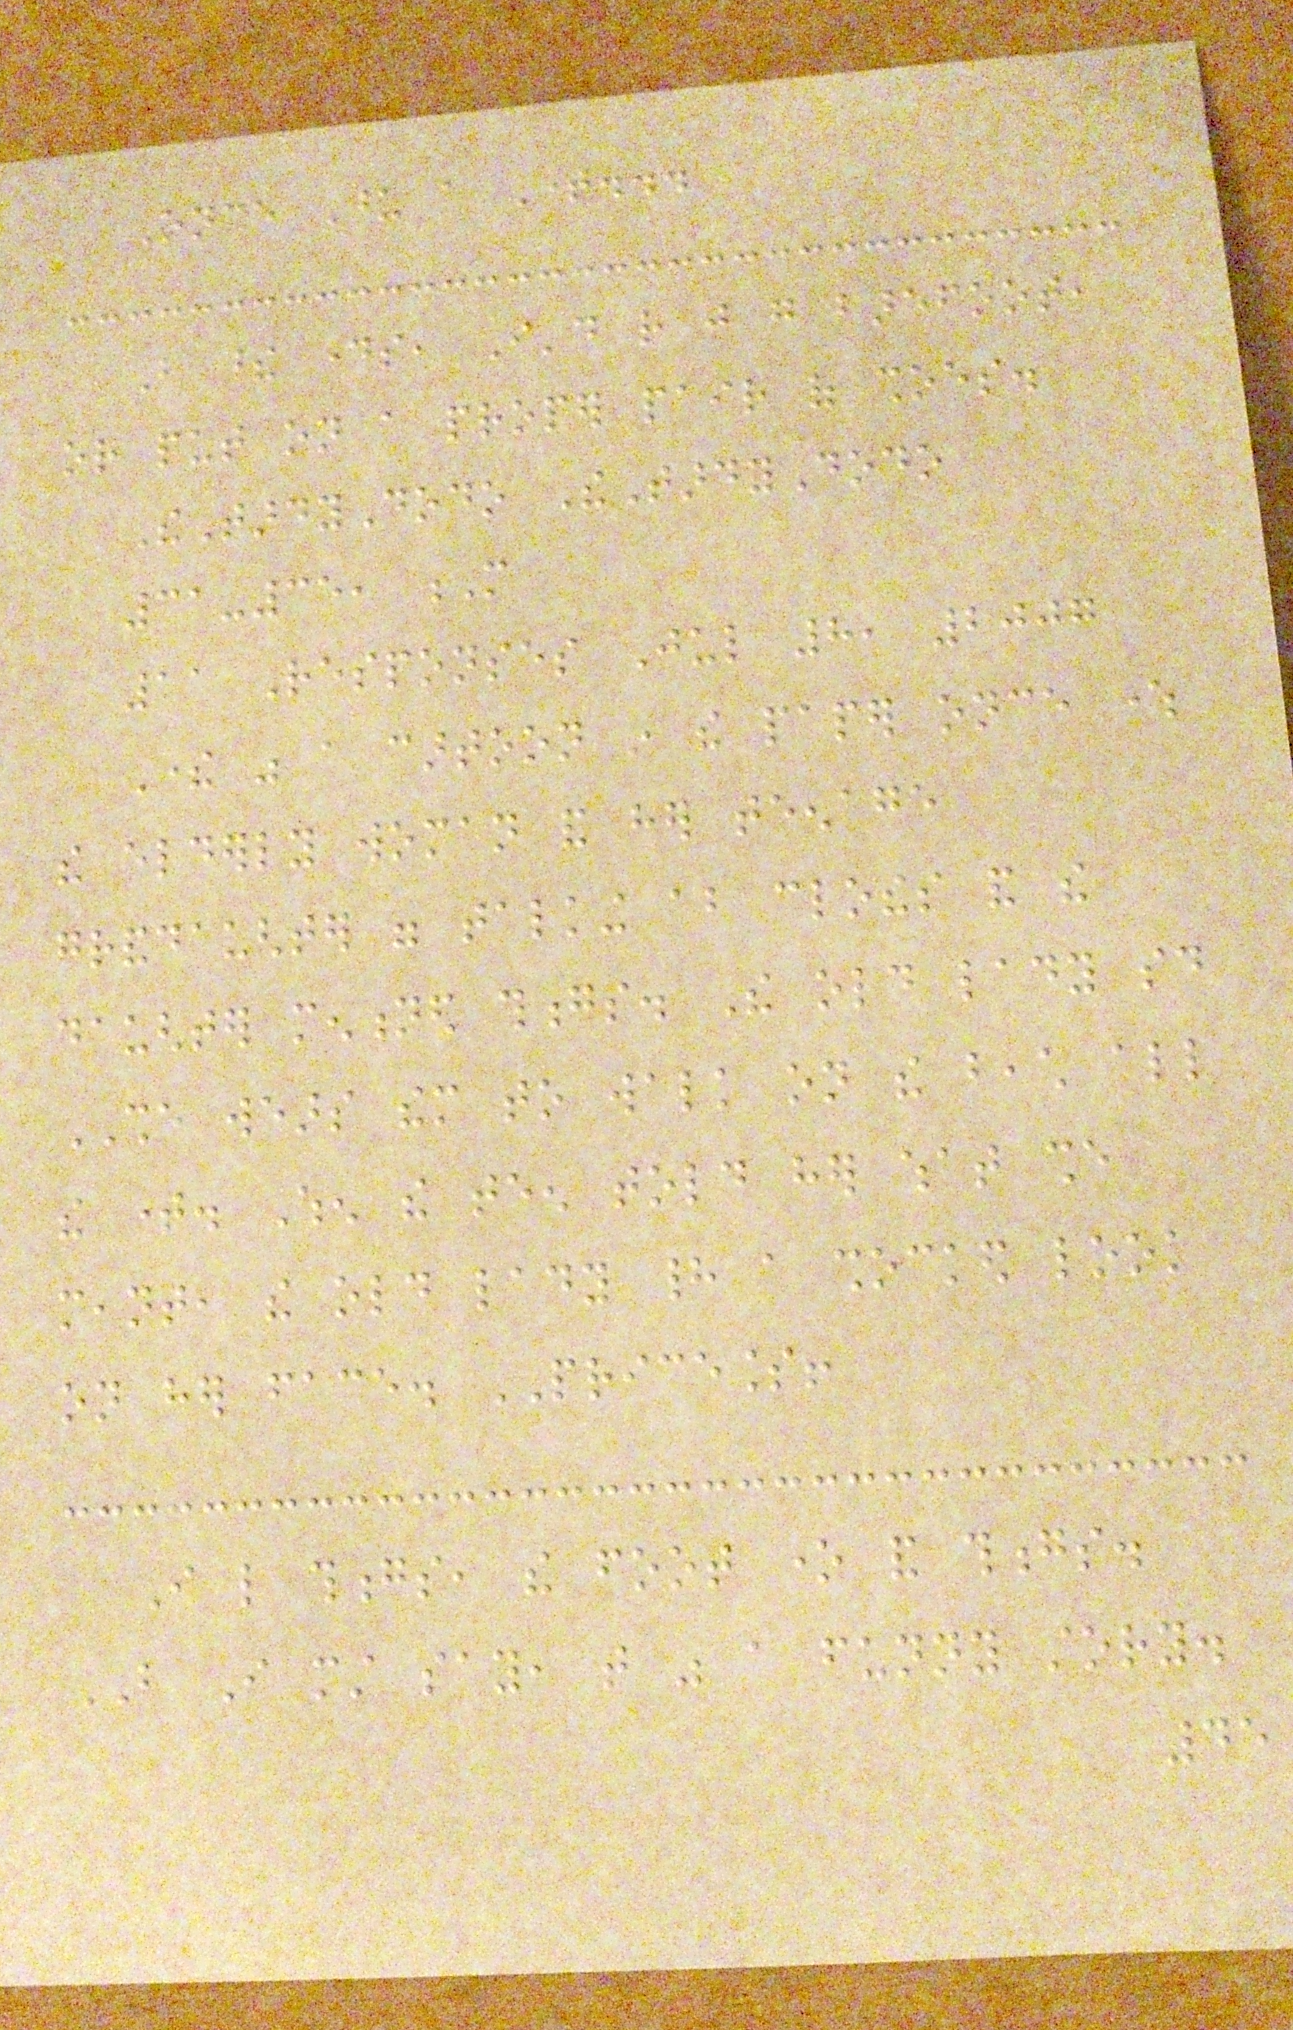Once Upon a Time...
But these days, I'd rather just go barefoot,
or put on a proper pair of shoes.
TheTardyDodo TheTardyDodo
31-35, M
11 Responses Jul 8, 2007
There was a cartoon in the paper once where
the elderly woman and her teenage
granddaughter were talking about clothes and the
daughter mentioned thongs. The old lady said
SHE wears them to walk on the beach all
the time. When the teen told her what she
meant, the old lady had a shocked look
on her face. PRICELESS!
I like thongs, the foot one and thongs.
BUT I must say, that was a funny story.
45
